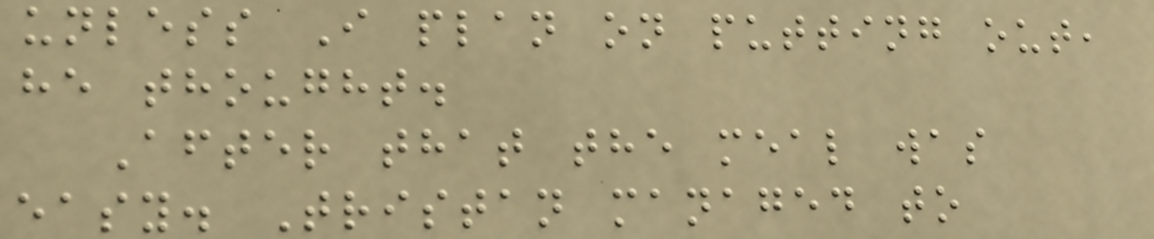unless I plan on putting out,
he thought.
After that the meal was
easy. Tristan managed to
